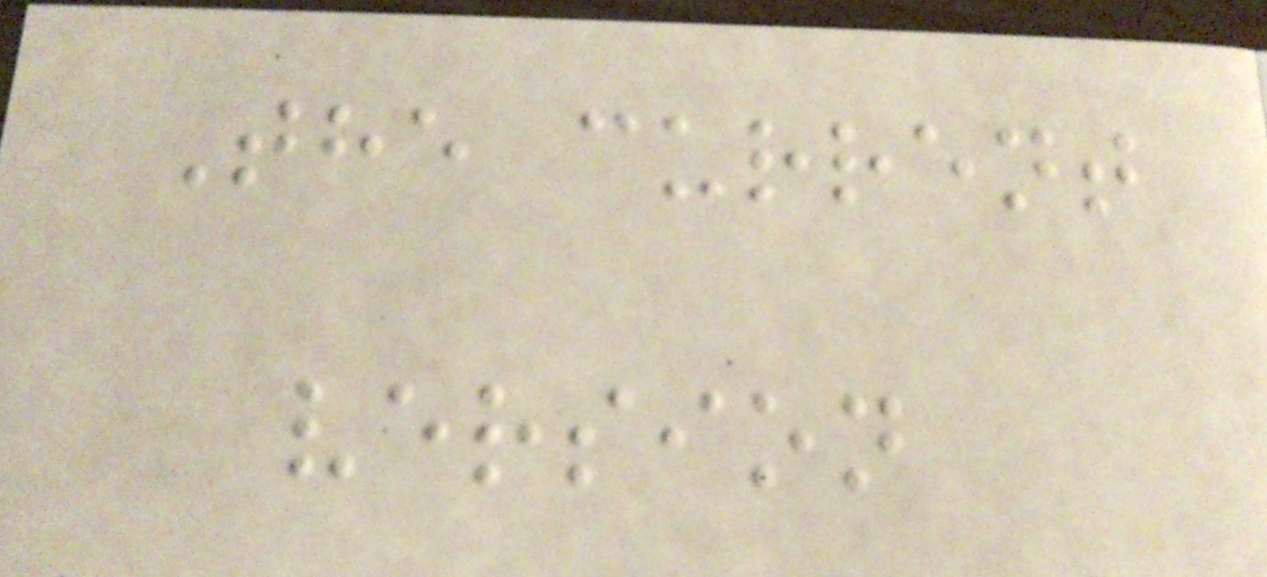The current
version
